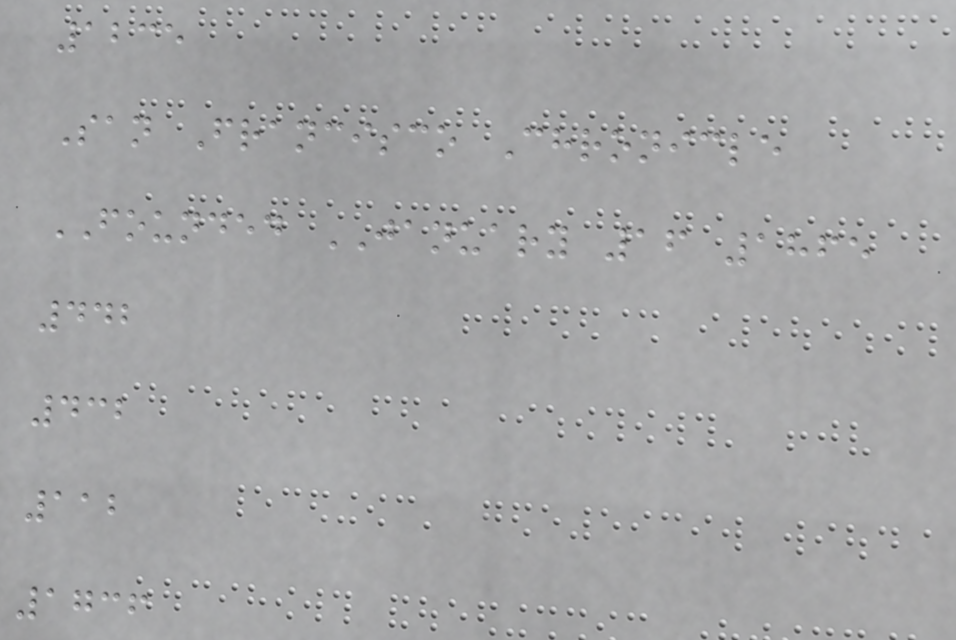1235
San Francisco Chronicle
FOUNDED JANUARY 16 1865
442
432
112
1736
